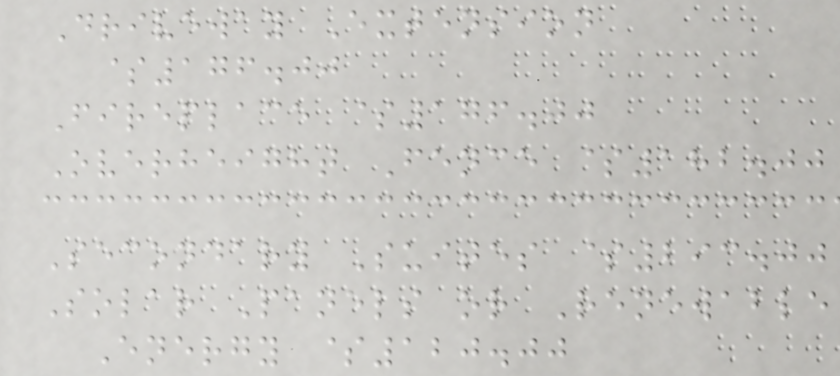Driveway Extension
$176.00
Fireplace $176.00
Overheight Fence $182.00
Secondary Suites $293.00
Solar Panels or Renewable
Energy $120.00
